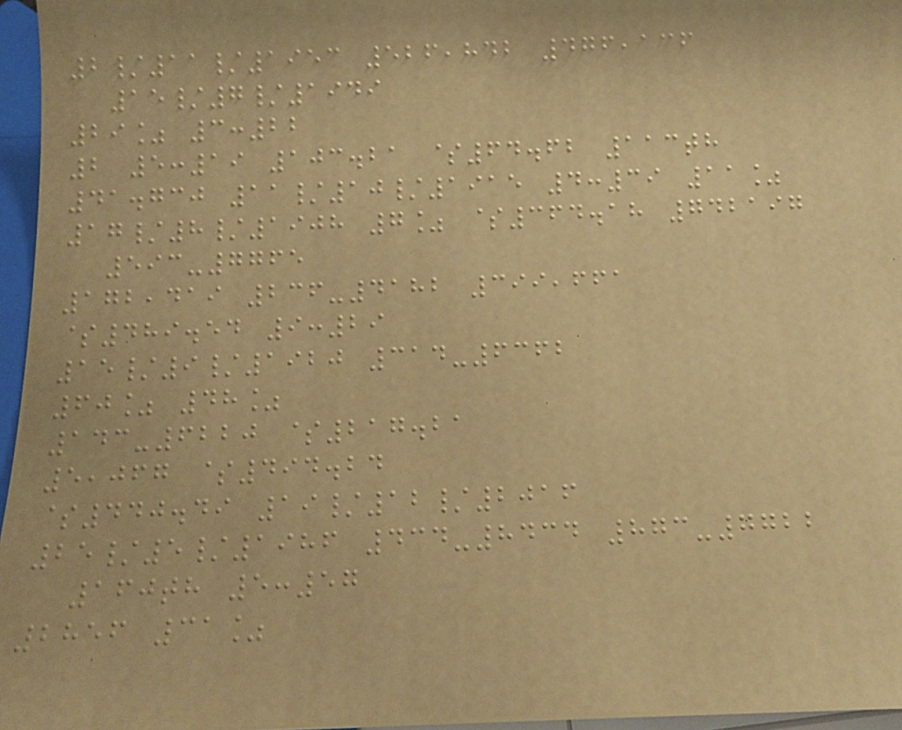2/11/1953 526,842 476,136
15/7/1949
29% 3:22
2 5:19 103.21 $64.62 113th
41.730 11/10/1915 4:39 11%
17/8/1908 7% $364.18 742197
593-7765
172,419 236-4182 399,661
$489.54 9:29
15/9/1920 314-6362
60% 48%
143-6220 $217.21
5,067 $494.24
$440.49 19/12/2016
25/5/1986 434-8434 873-7722
160th 5:57
2856 31%
